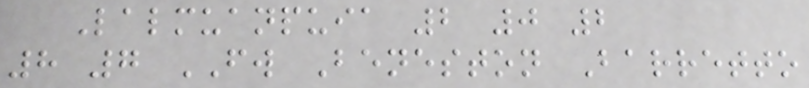Lalmuanpuia 2 0 2
8 7 FW Beneston Barretto
